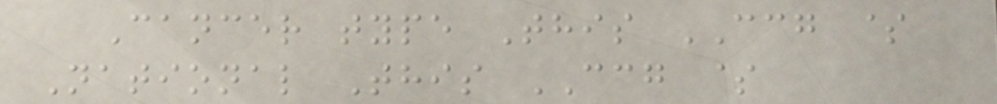Cancer type This CCG $
National This CCG $
